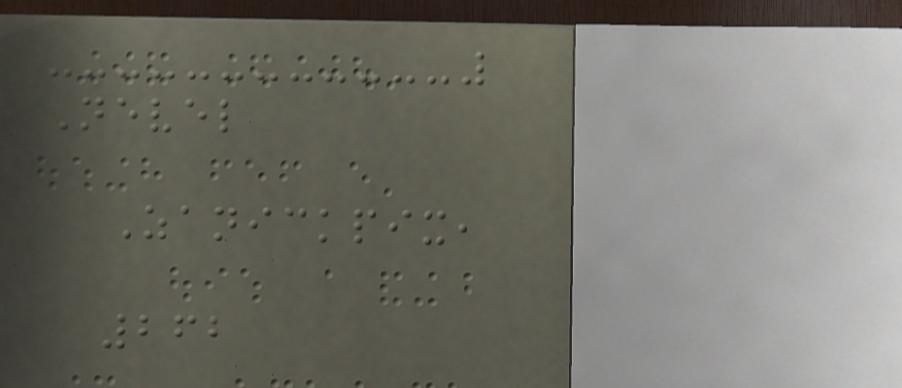Nevel
Zanickpix,
262
